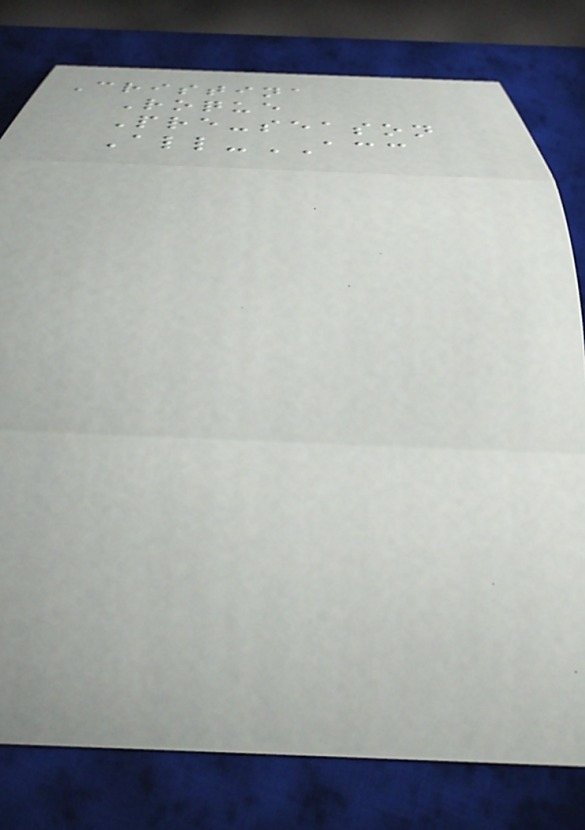Cristina
Roque
Pre-season
All-ACC
